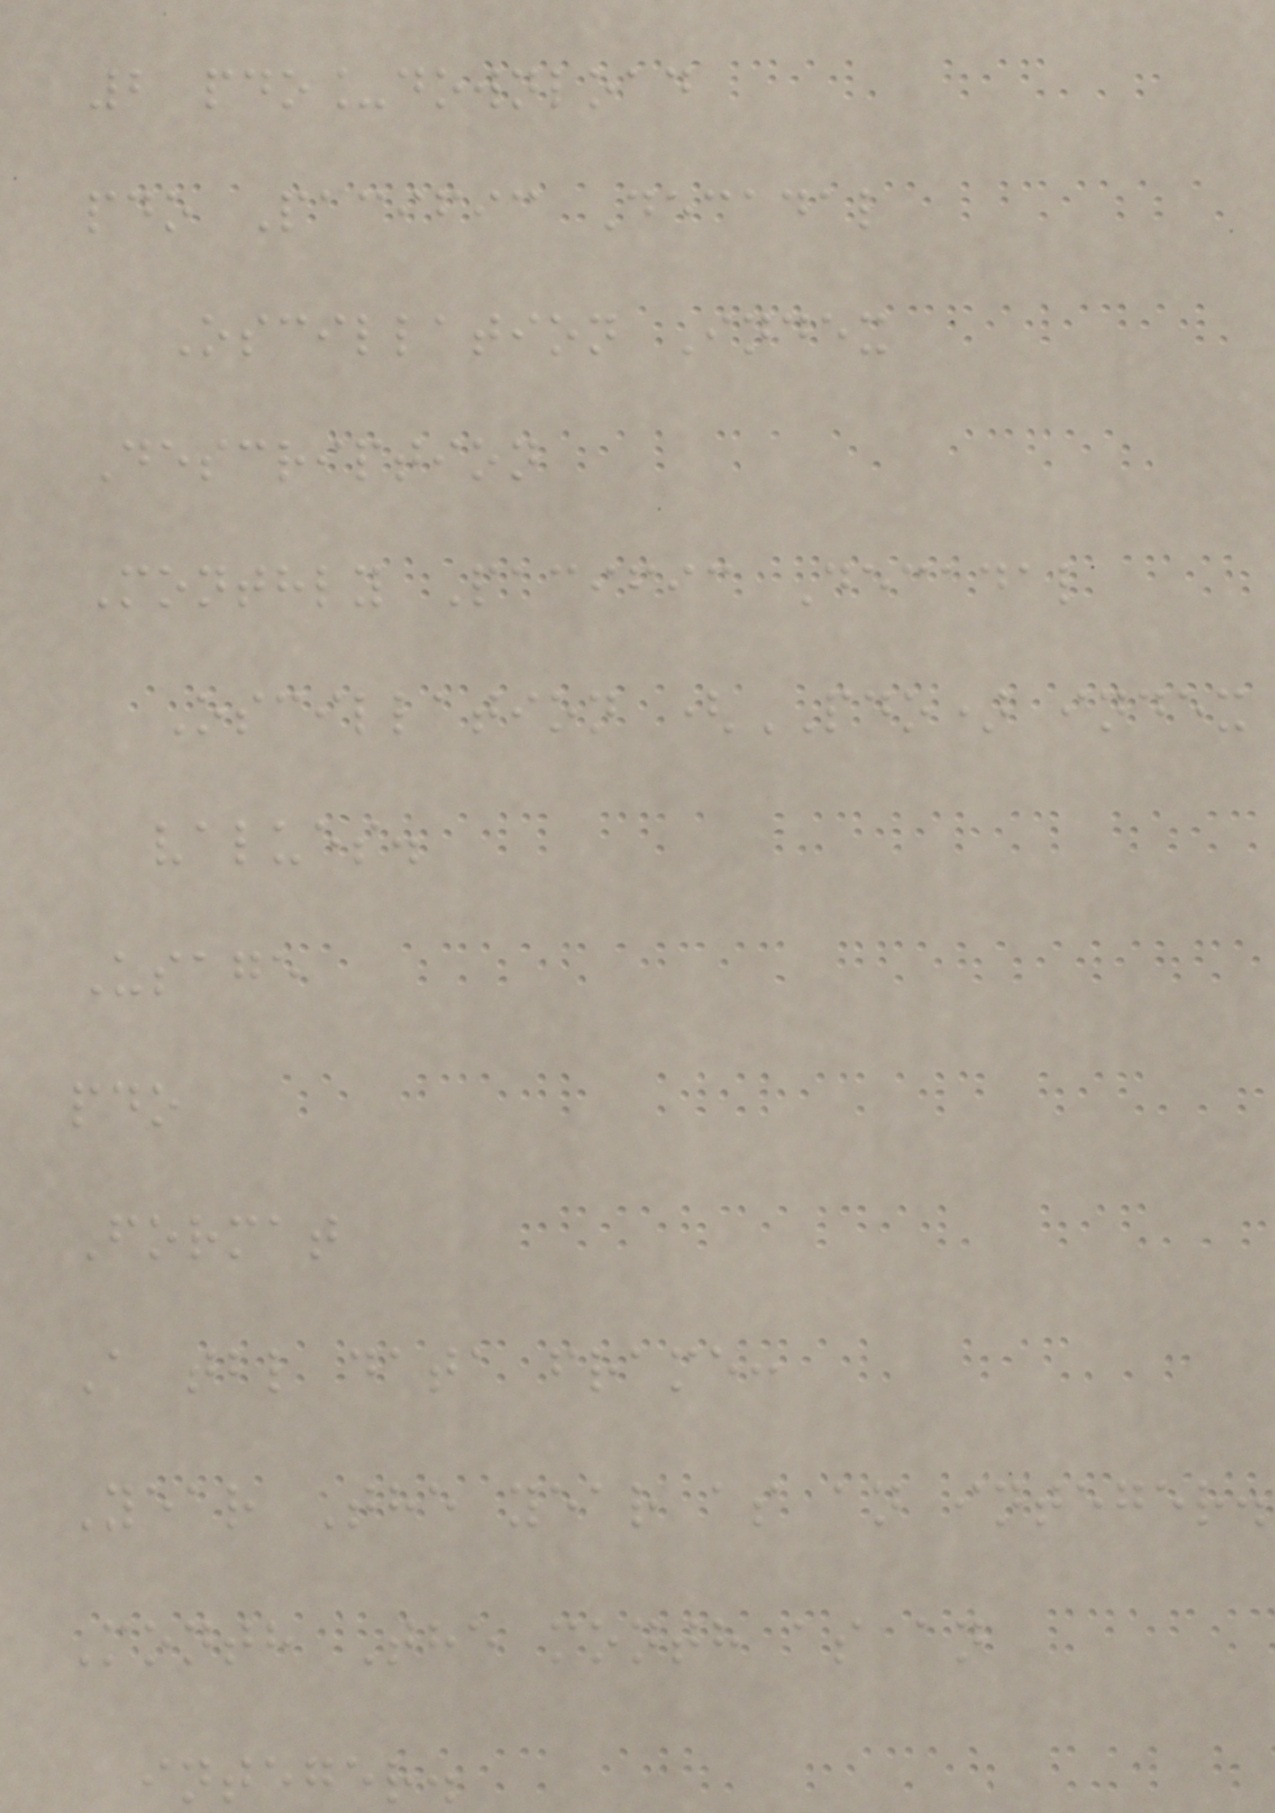2 pdo_download
pdo Pacific Decadal
Oscillation Index
Description
Monthly Pacific Decadal
Oscillation (PDO) index
values.
Usage
pdo
Format
A tbl data frame:
Year The year as an integer.
Month The month as an
integer.
